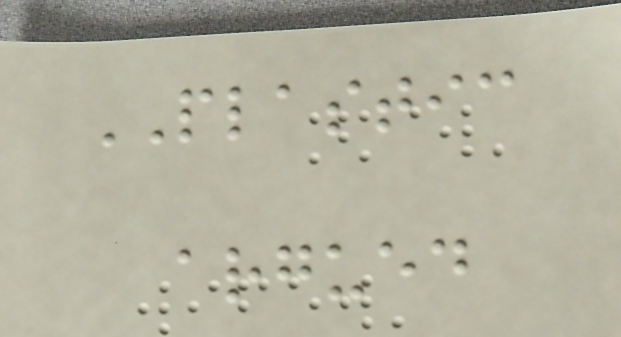PLASTIC
argued
